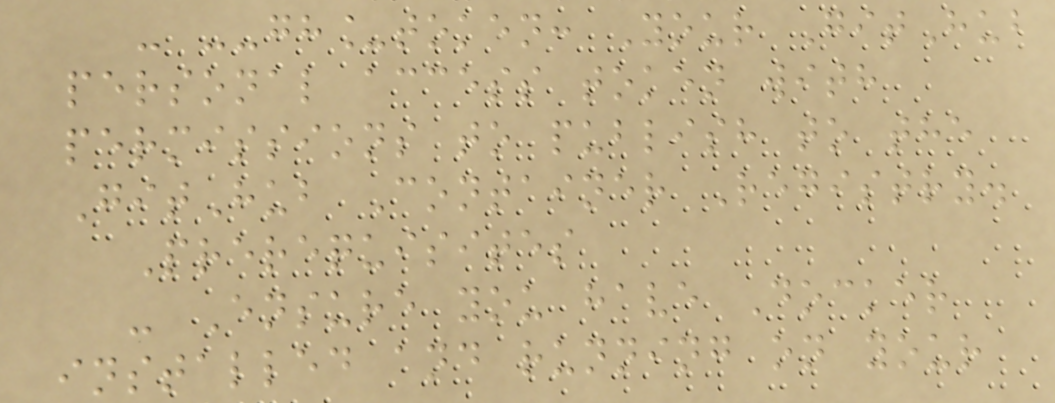- --gh_token: Your GitHub
personal access token with
permissions to publish to the
GitHub Container Registry.
Prerequisites
- Ensure you have Docker
installed and running on your
